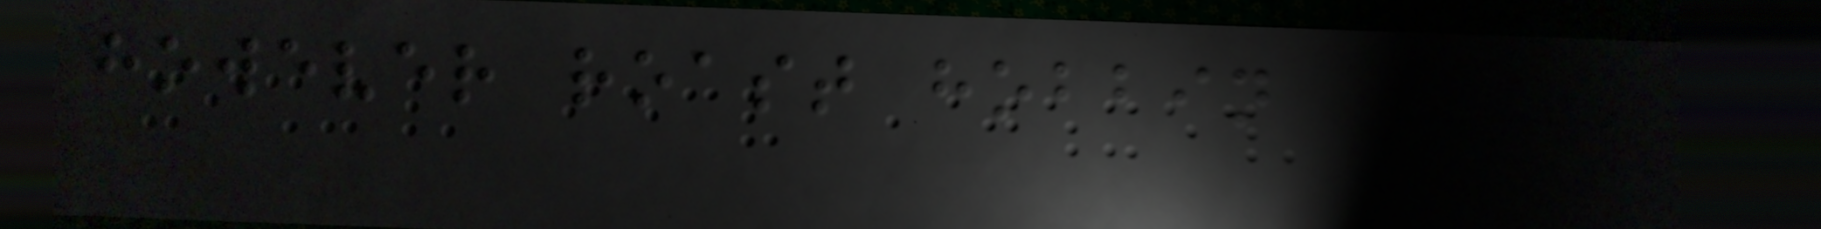however roast hobbin
